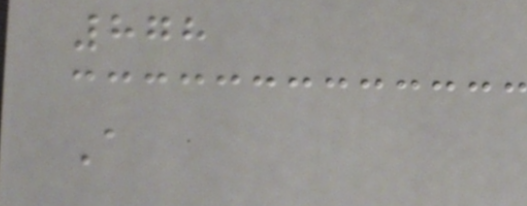878
A
